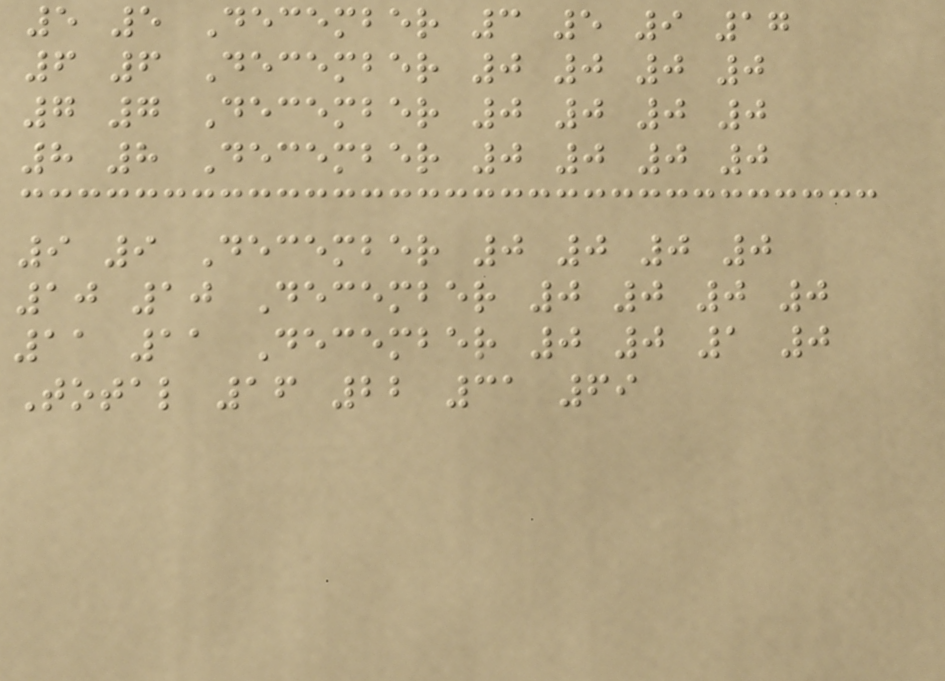5 5 December 3 5 9 17
6 6 December 0 0 0 0
7 7 December 0 0 0 0
8 8 December 0 0 0 0
9 9 December 0 0 0 0
10 10 December 0 0 0 0
11 11 December 0 0 1 0
Total 16 22 31 69
